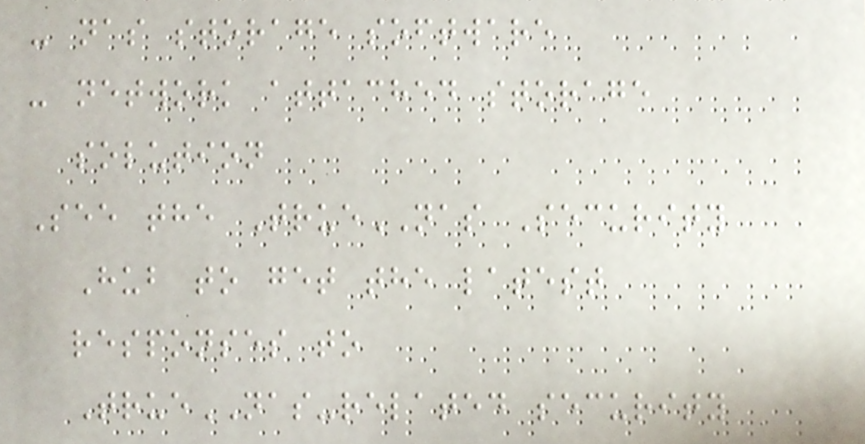- nas storage software
- network attached storage
solution
See the TrueNAS Security
Hub to get the latest
responses to
TrueNAS-related security
